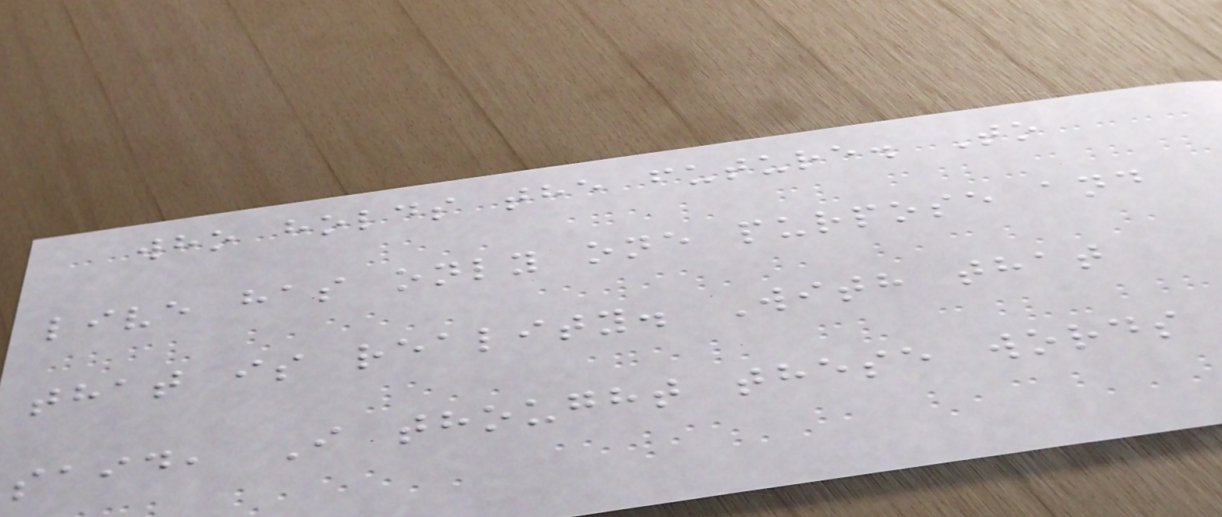who holds the future. To
live has only one purpose and
that is reality. With that
said, I thought these words
